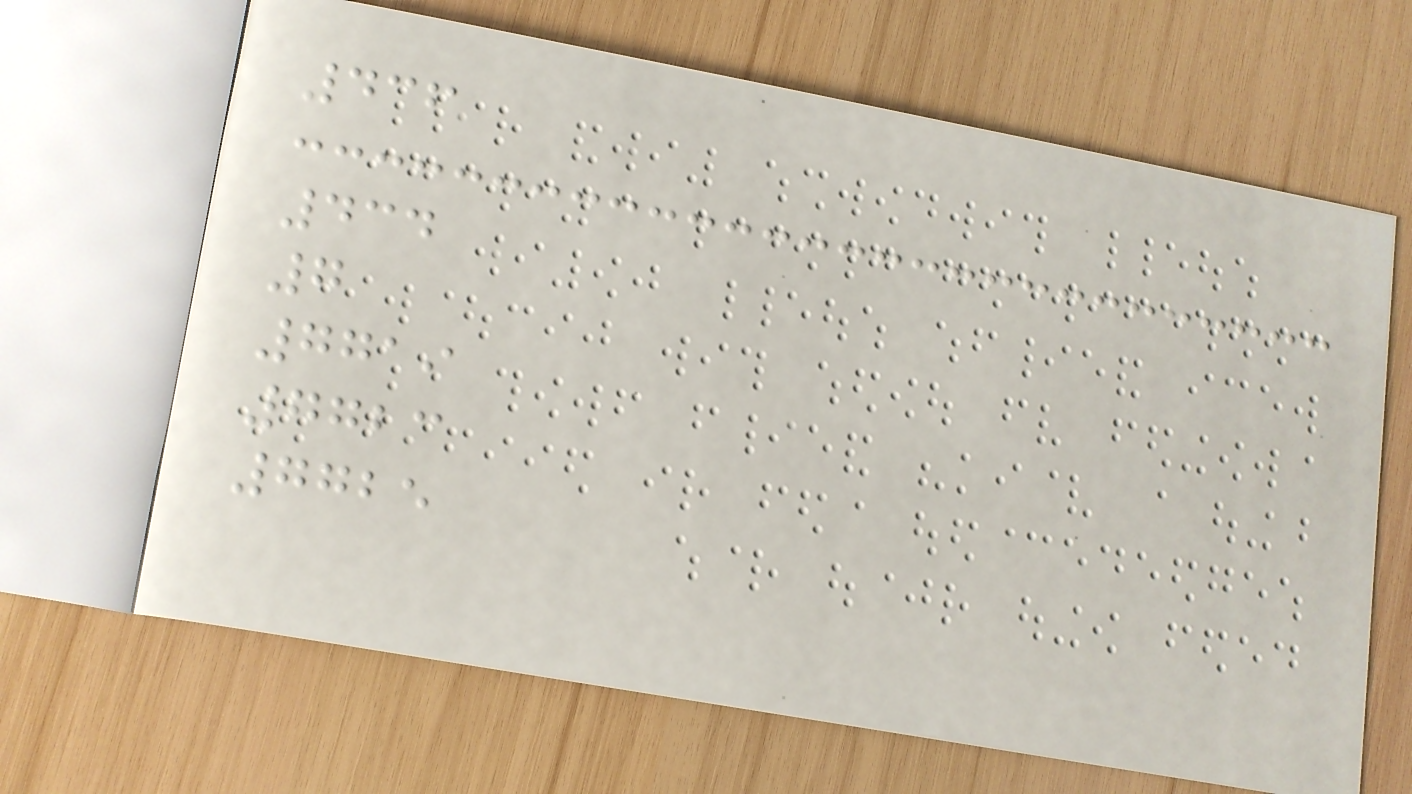436
434
7
7719
7723
7725
